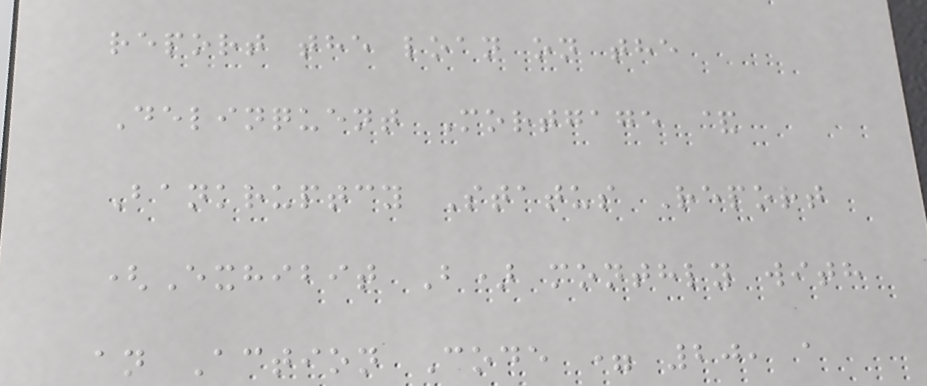report the loan on the
Delinquent Mortgage &
Bankruptcy Status Report
(Exhibit B) monthly with
an Action Code = 20, a
